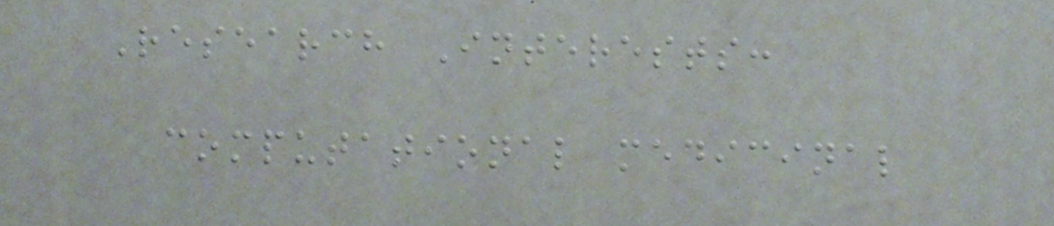Research Interests:
computational medicinal
